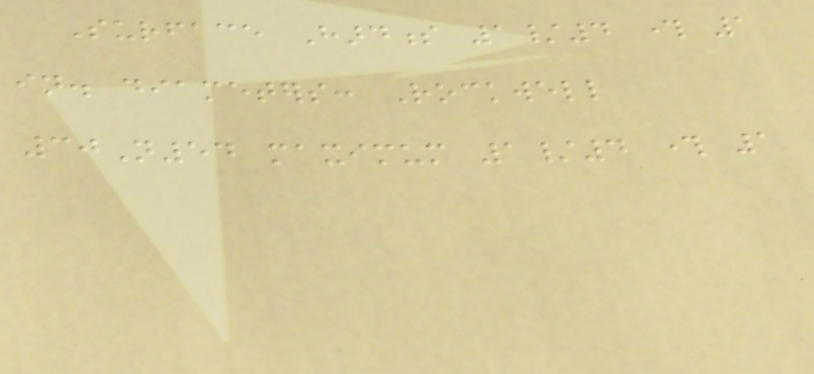Surface Hardness 1/4 through 1
in. diameters: Rockwell
30N54 maximum 1/4 through 1
